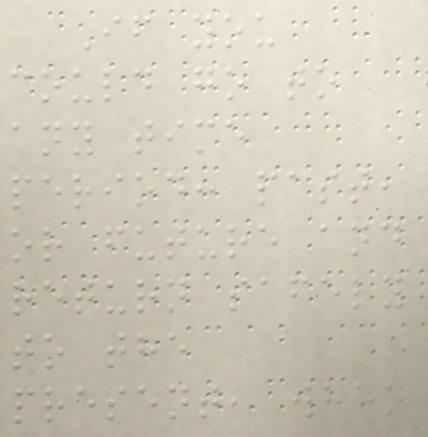If you
could go to
any time
period: past,
or future and
return safely
to the
present, when
